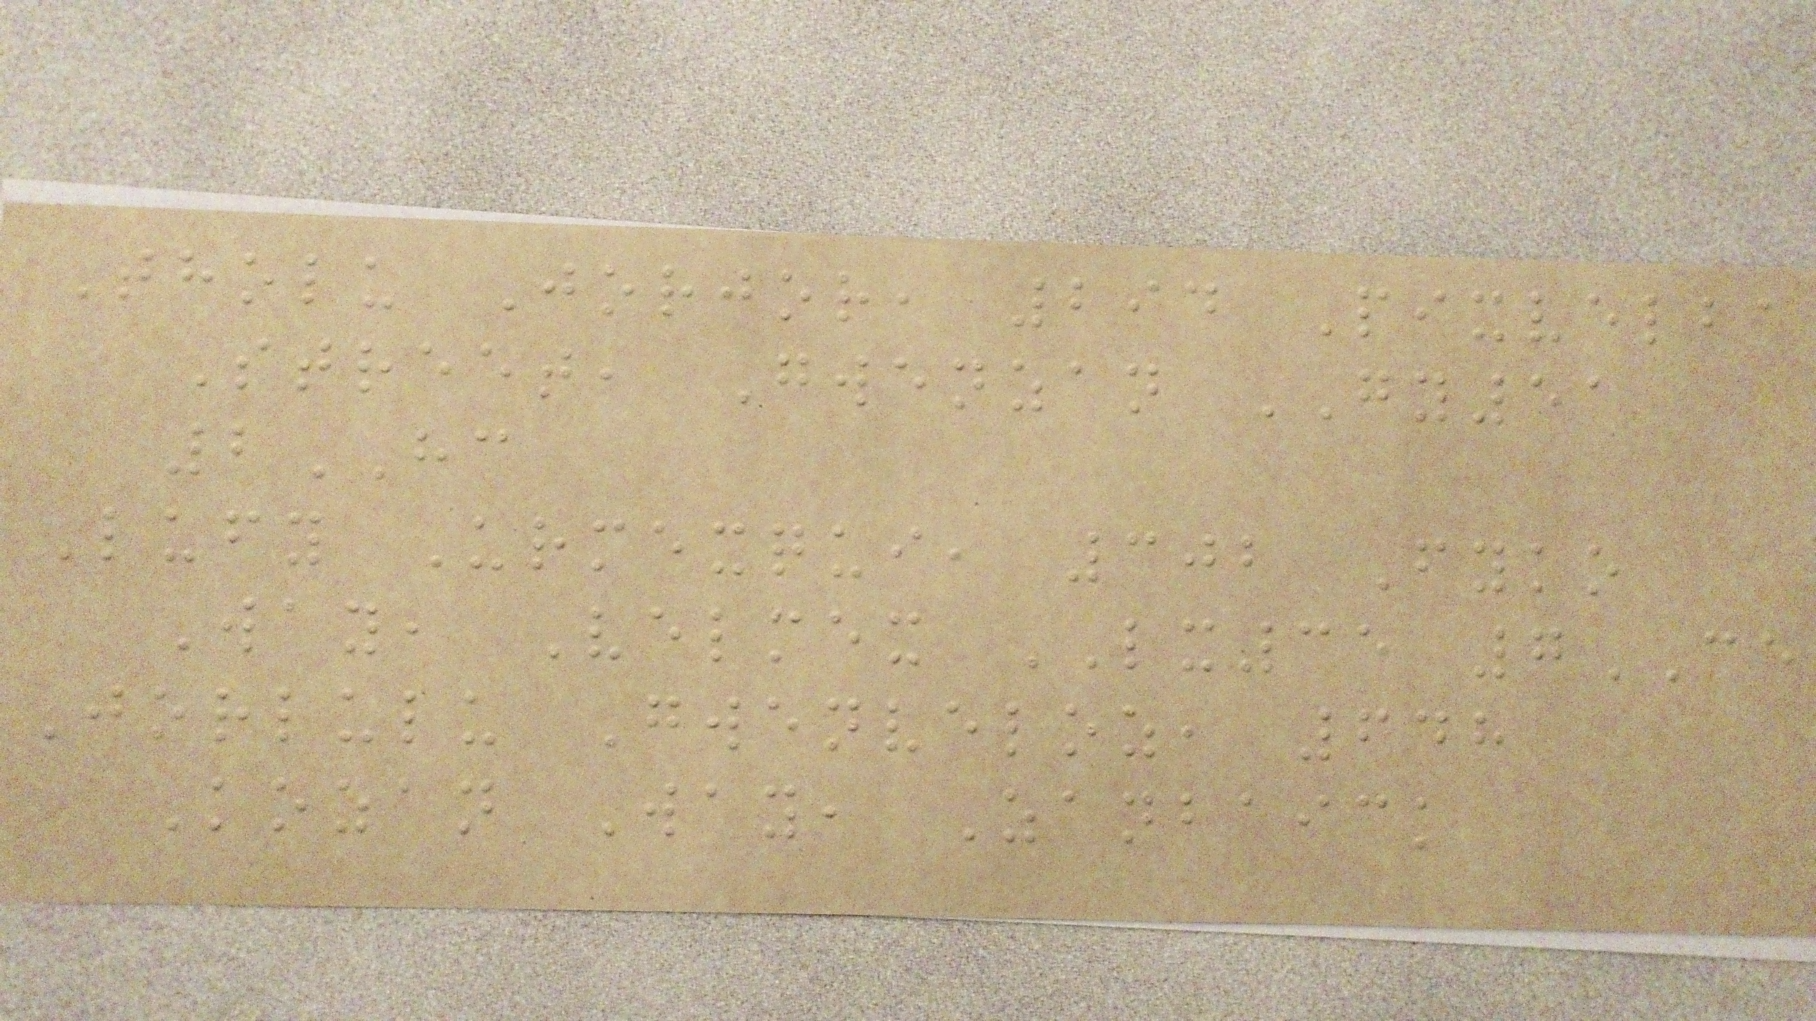Tholu Jorjor, 294 Pixvelba
Street, Gwenzan GY51
2HC
Lufy Urmexqui, 302 Fyko
Way, Velmex LX35 7CE
Jorlulu Gwenveloz, 648
Kozan Way, Zanbaick
